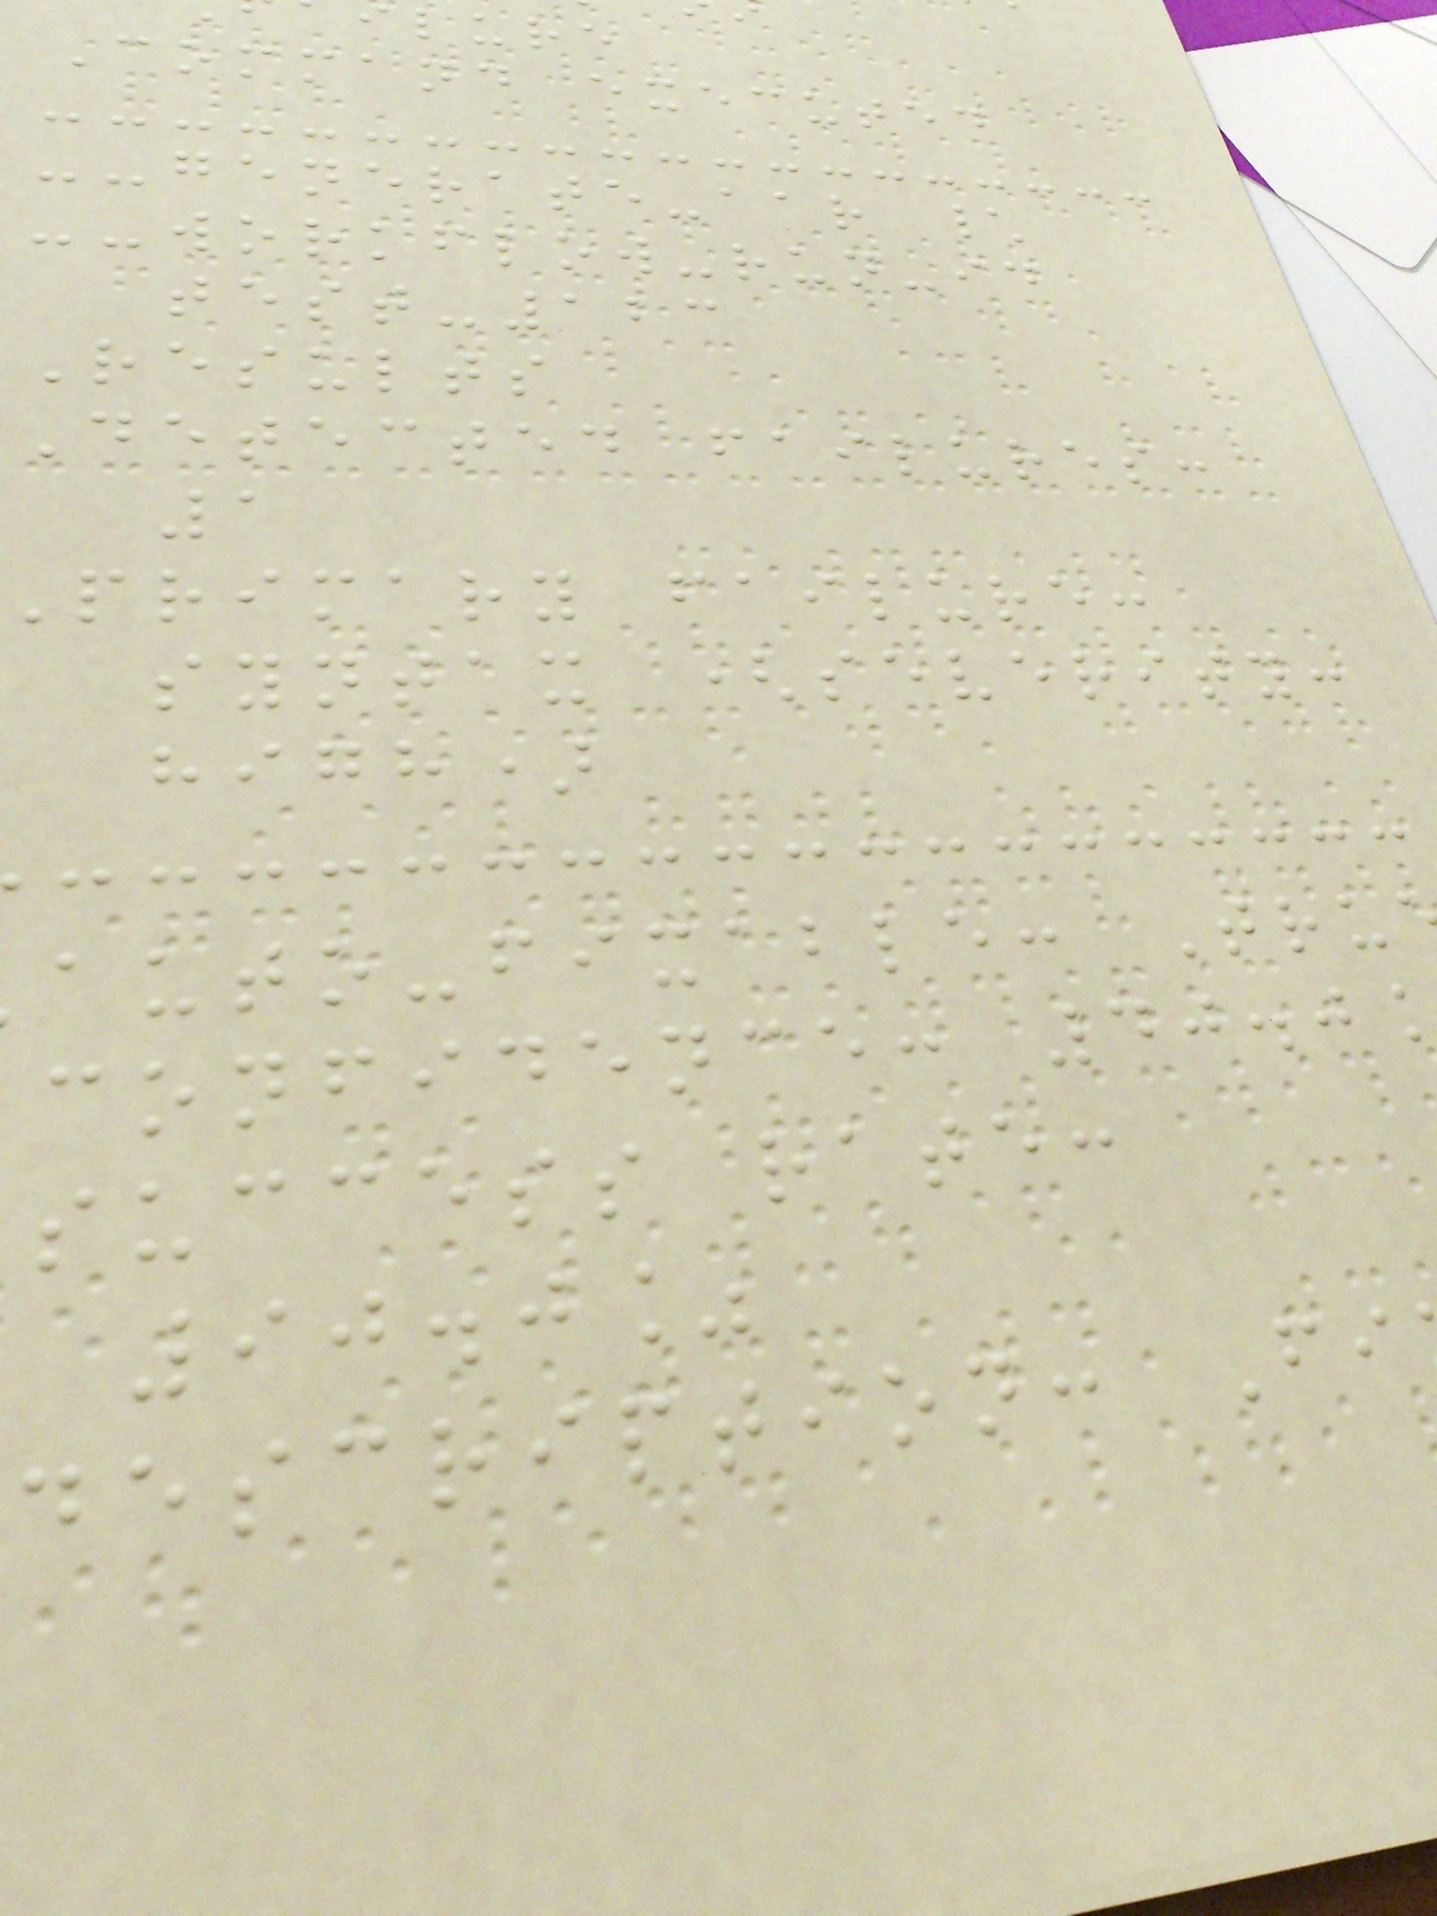lure
Command executed
--generate-aar \
--workflow-run-id
test-123
Results
Detected failures:
1
primary failure:
syntax (severity:
high)
auto-fixable: Tru
confidence: 40.0
success rate:
90.0%
description: Fi
